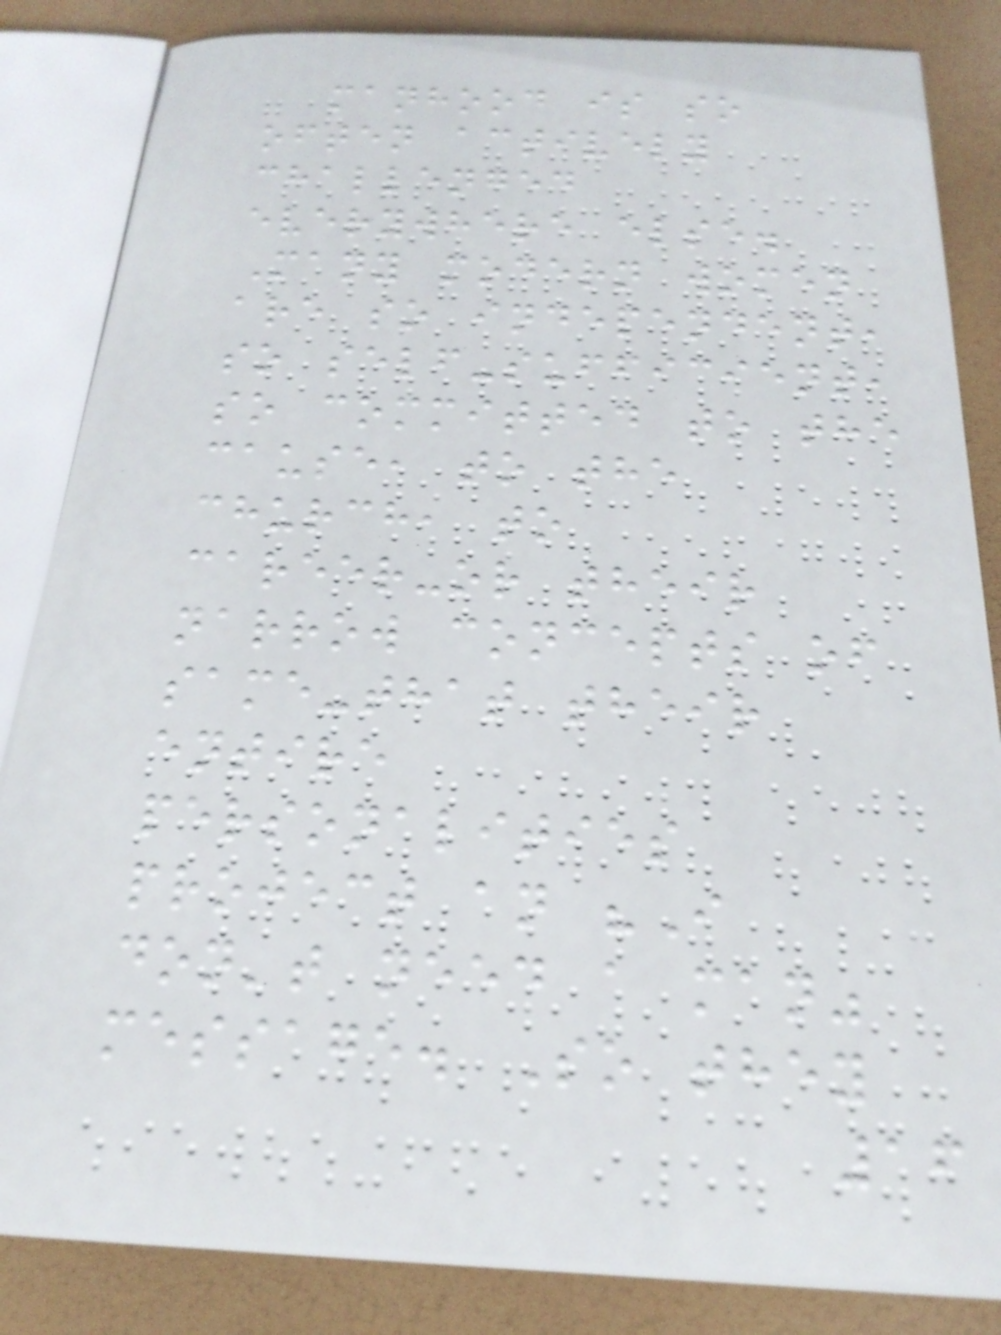manhood is so
often actively
challenged
everywhere else.
Many modern women
are so independent,
so self-sufficient,
so committed to the
cause, to the
church, to
career-or their
narrow concepts of
same-that their
entire
personalities
project an "I
don't need a man"
message. So they
16
